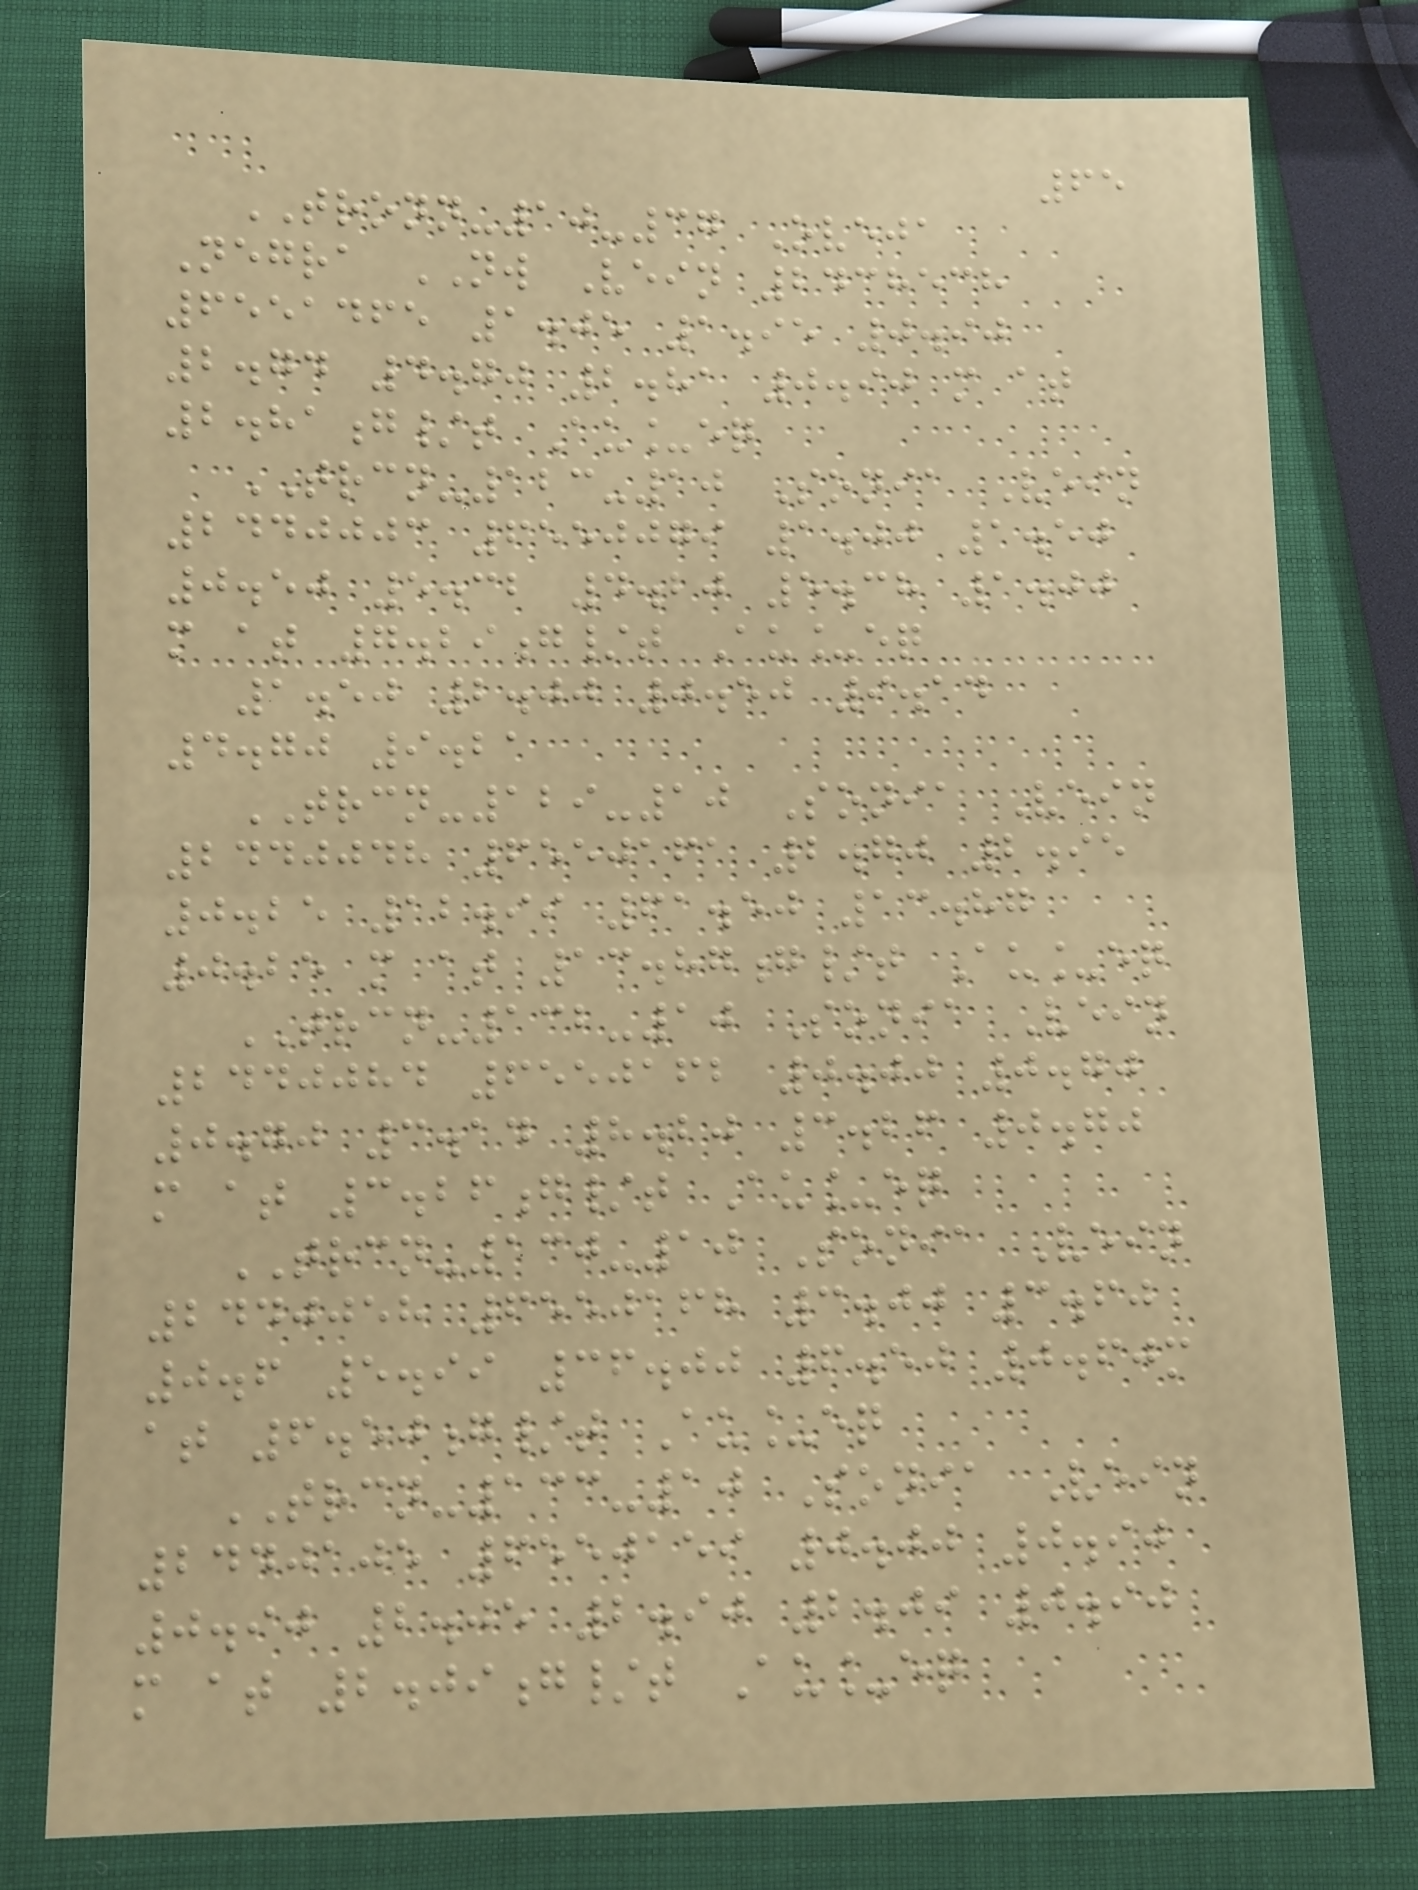65
TRONN-10-37 Oveja
Negra NW Vein 2438538
6551465 1.05 1.95 0.90
2.74 4.70 2.81 0.90 m at
2.81g/t Au_eq
TRCN-123-10 Sonia Vein
2440003 6550079 1.00 1.50
0.50 5.32 4.20 5.38 1.00
m at 7.29g/t Au_eq
1.50 2.00 0.50 9.14
4.70 9.21
TRCN-129-10 Sonia Vein
2440048 6550161 2.70 2.95
0.25 12.99 61.50 13.87
0.25 m at 13.87g/t Au_eq
TRCN-132-10 Sonia Vein
2440084 6550162 0.00 0.70
0.70 3.14 8.20 3.26 0.70
m at 3.26g/t Au_eq
TRCN-130-10 Sonia Vein
2440058 6550168 3.00 3.60
0.6 5.99 36.00 6.50 0.60m
at 6.50g/t Au_eq
TRCN-133-10 Sonia Vein
2440105 6550159 0.00 0.90
0.90 2.05 2.90 2.09 0.90
m at 2.09g/t Au_eq
